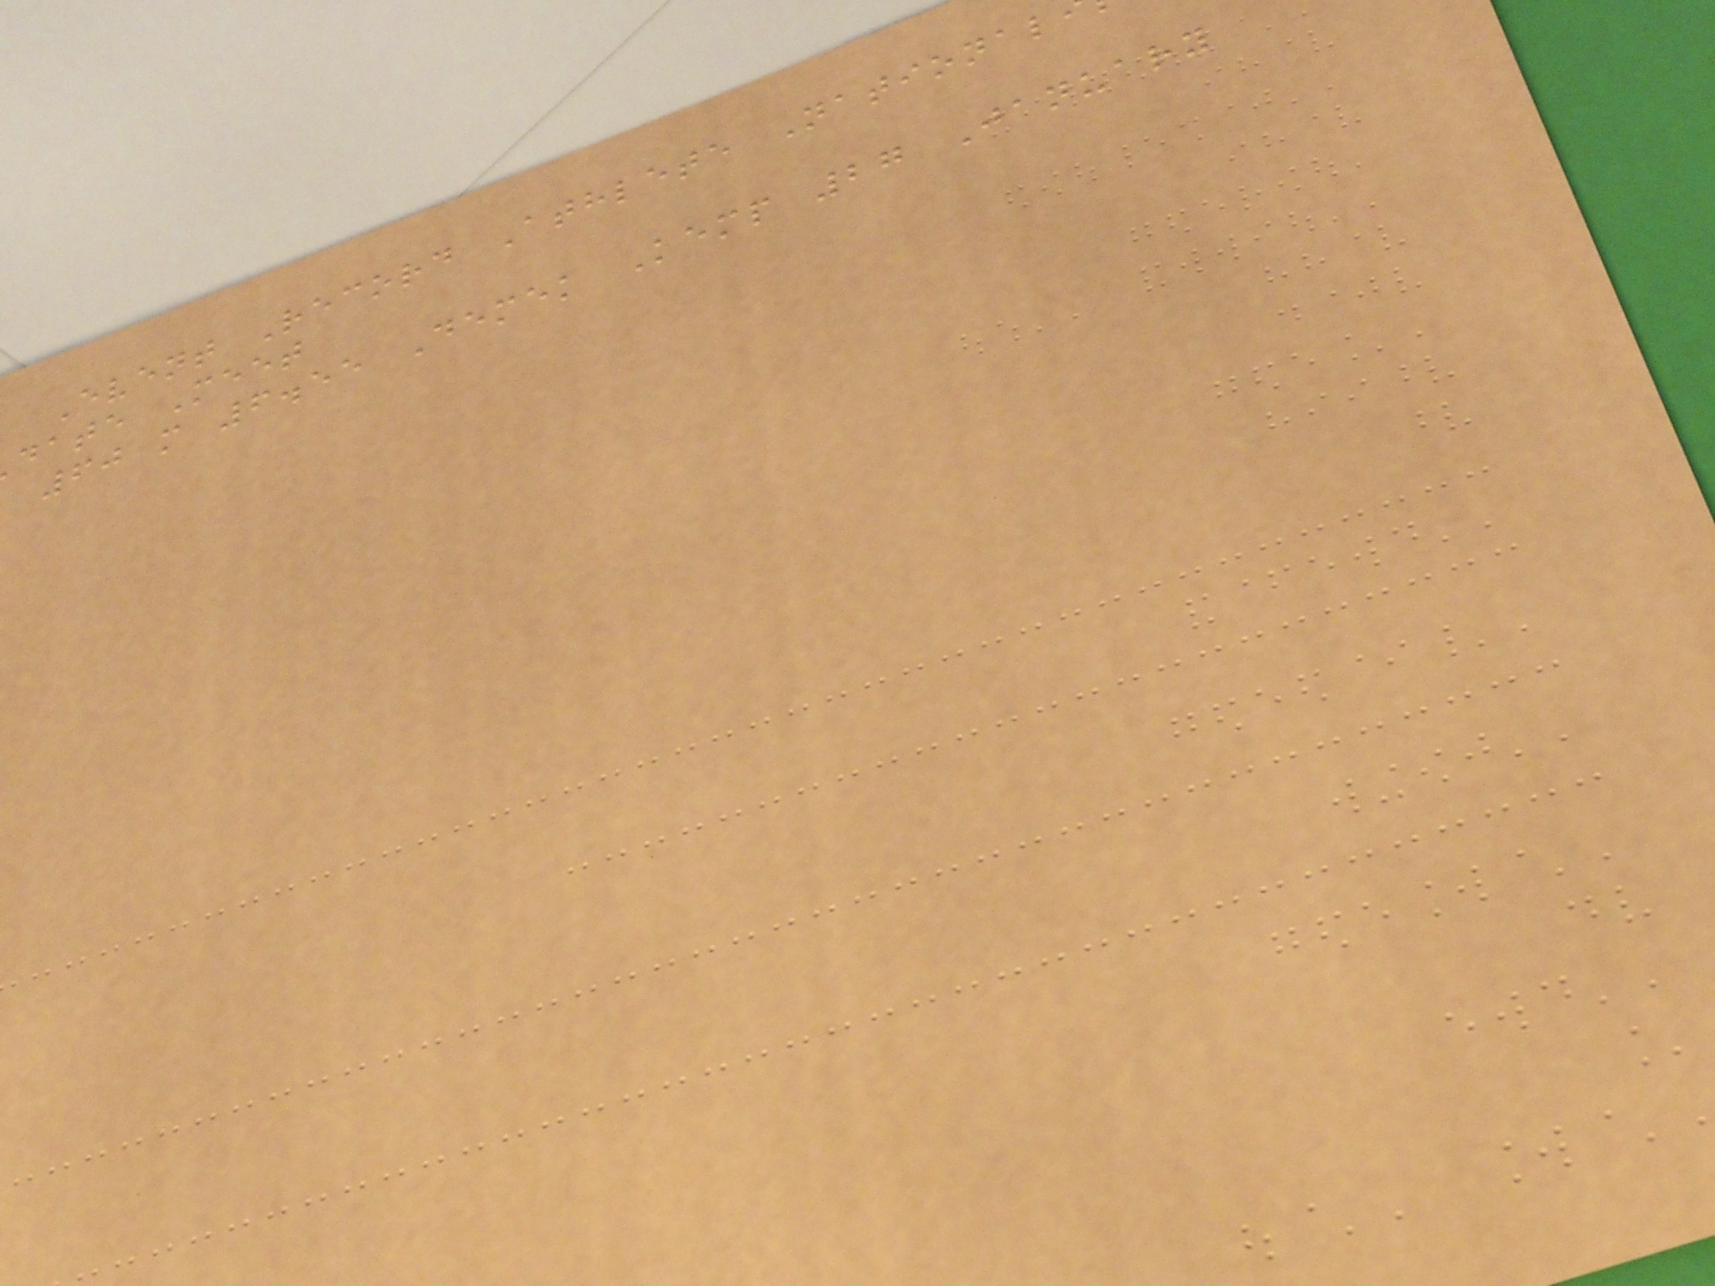Event Record Athlete National
date Meet
60 m 6.55 Demek Kemp 27 January
